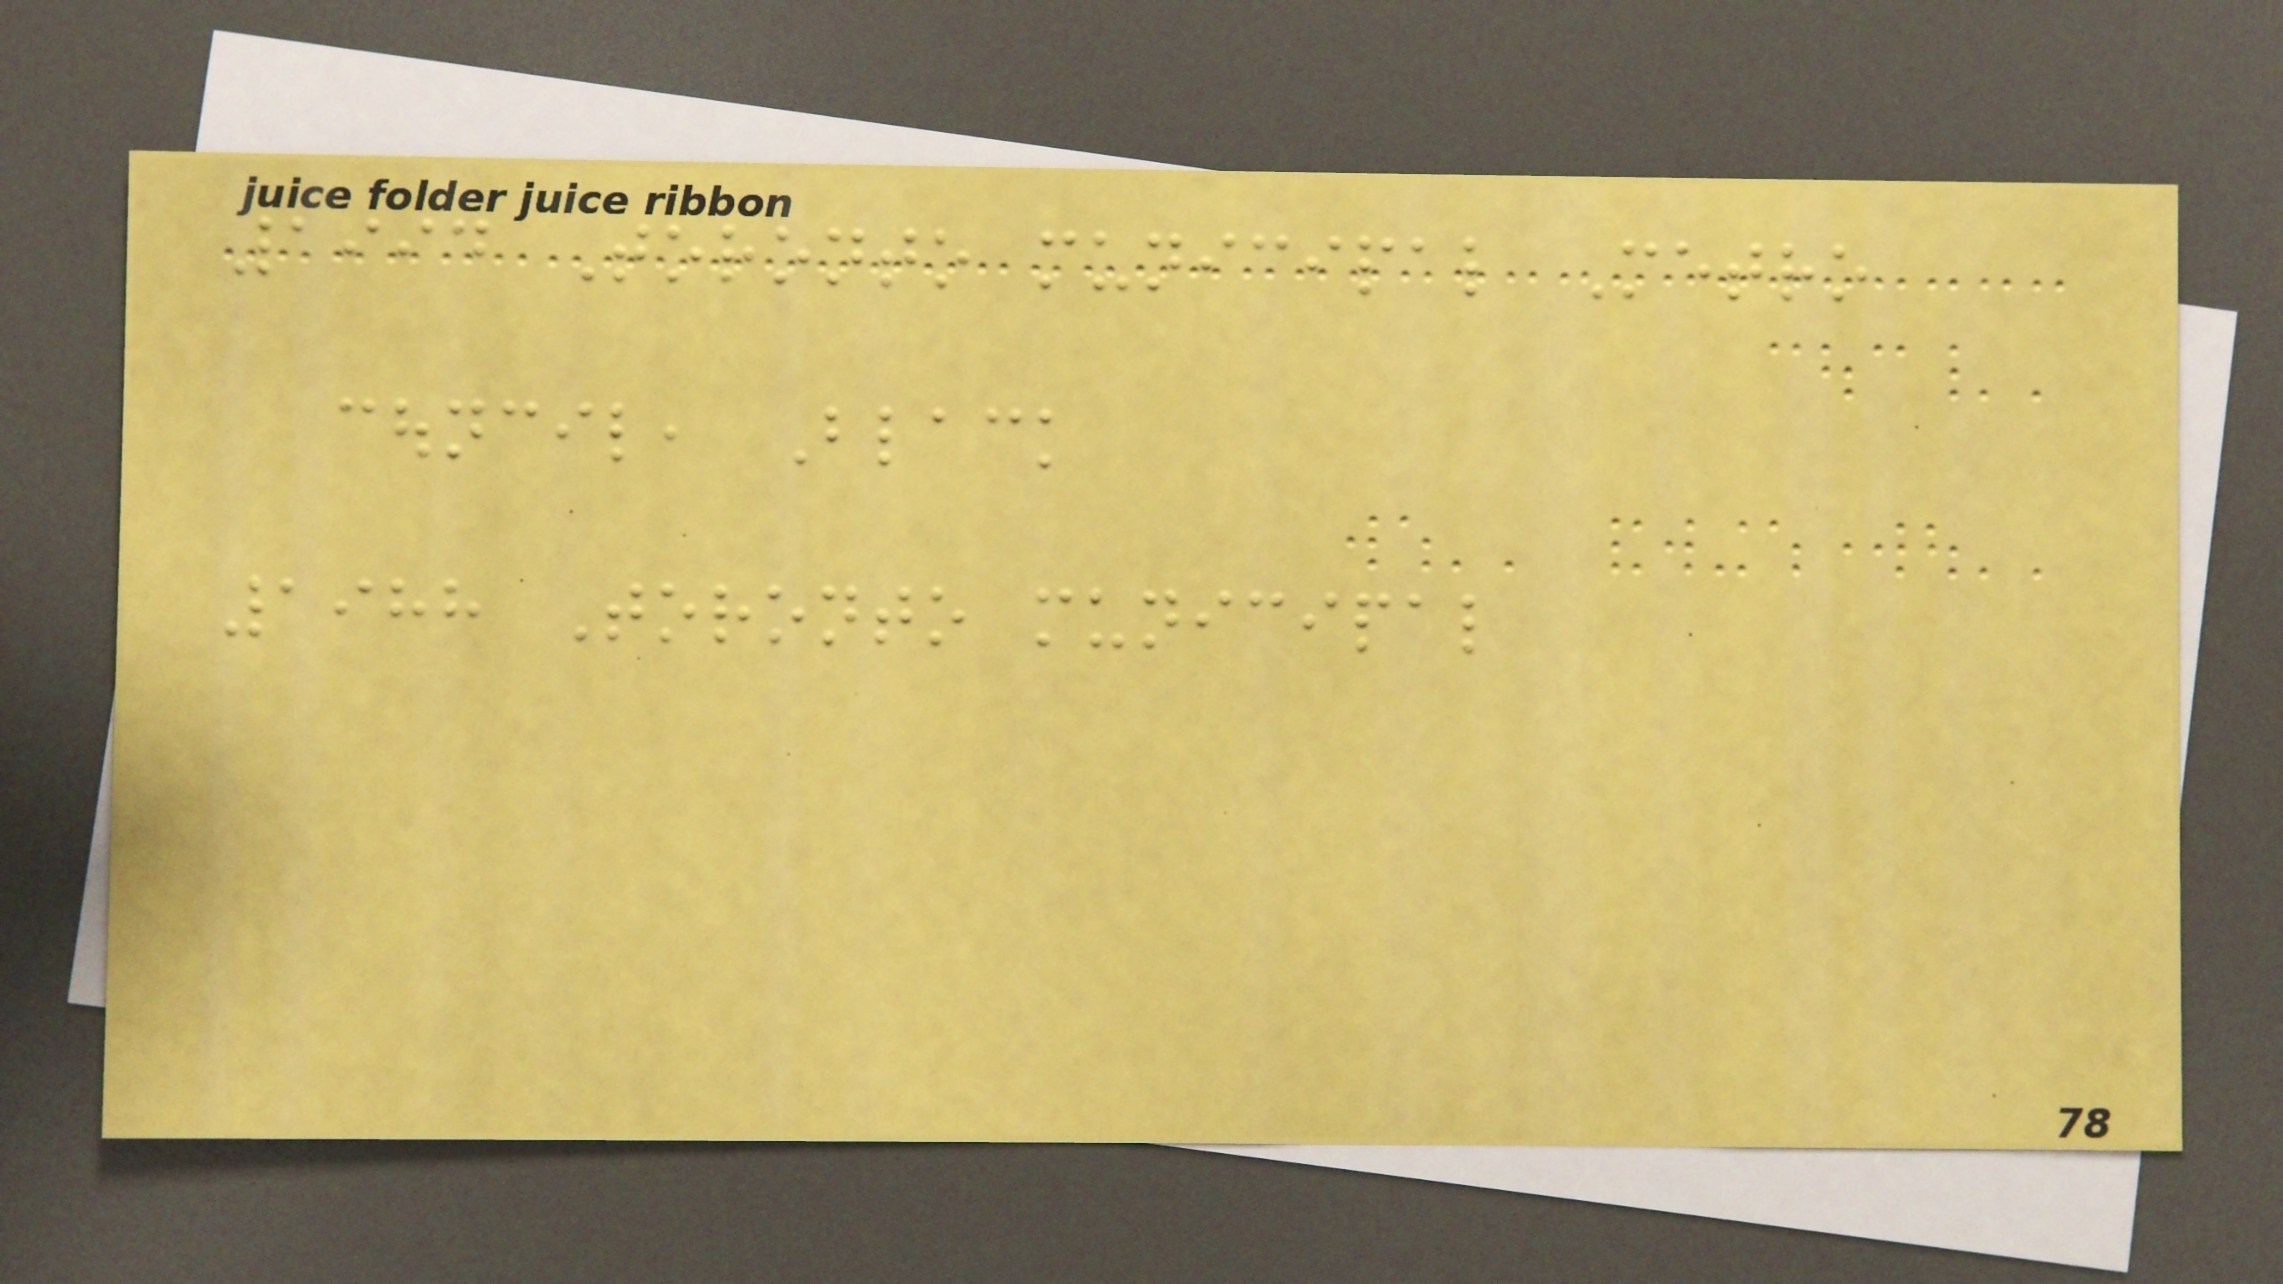1994 Toronto municipal Metro
council, Black
1988 Toronto municipal
